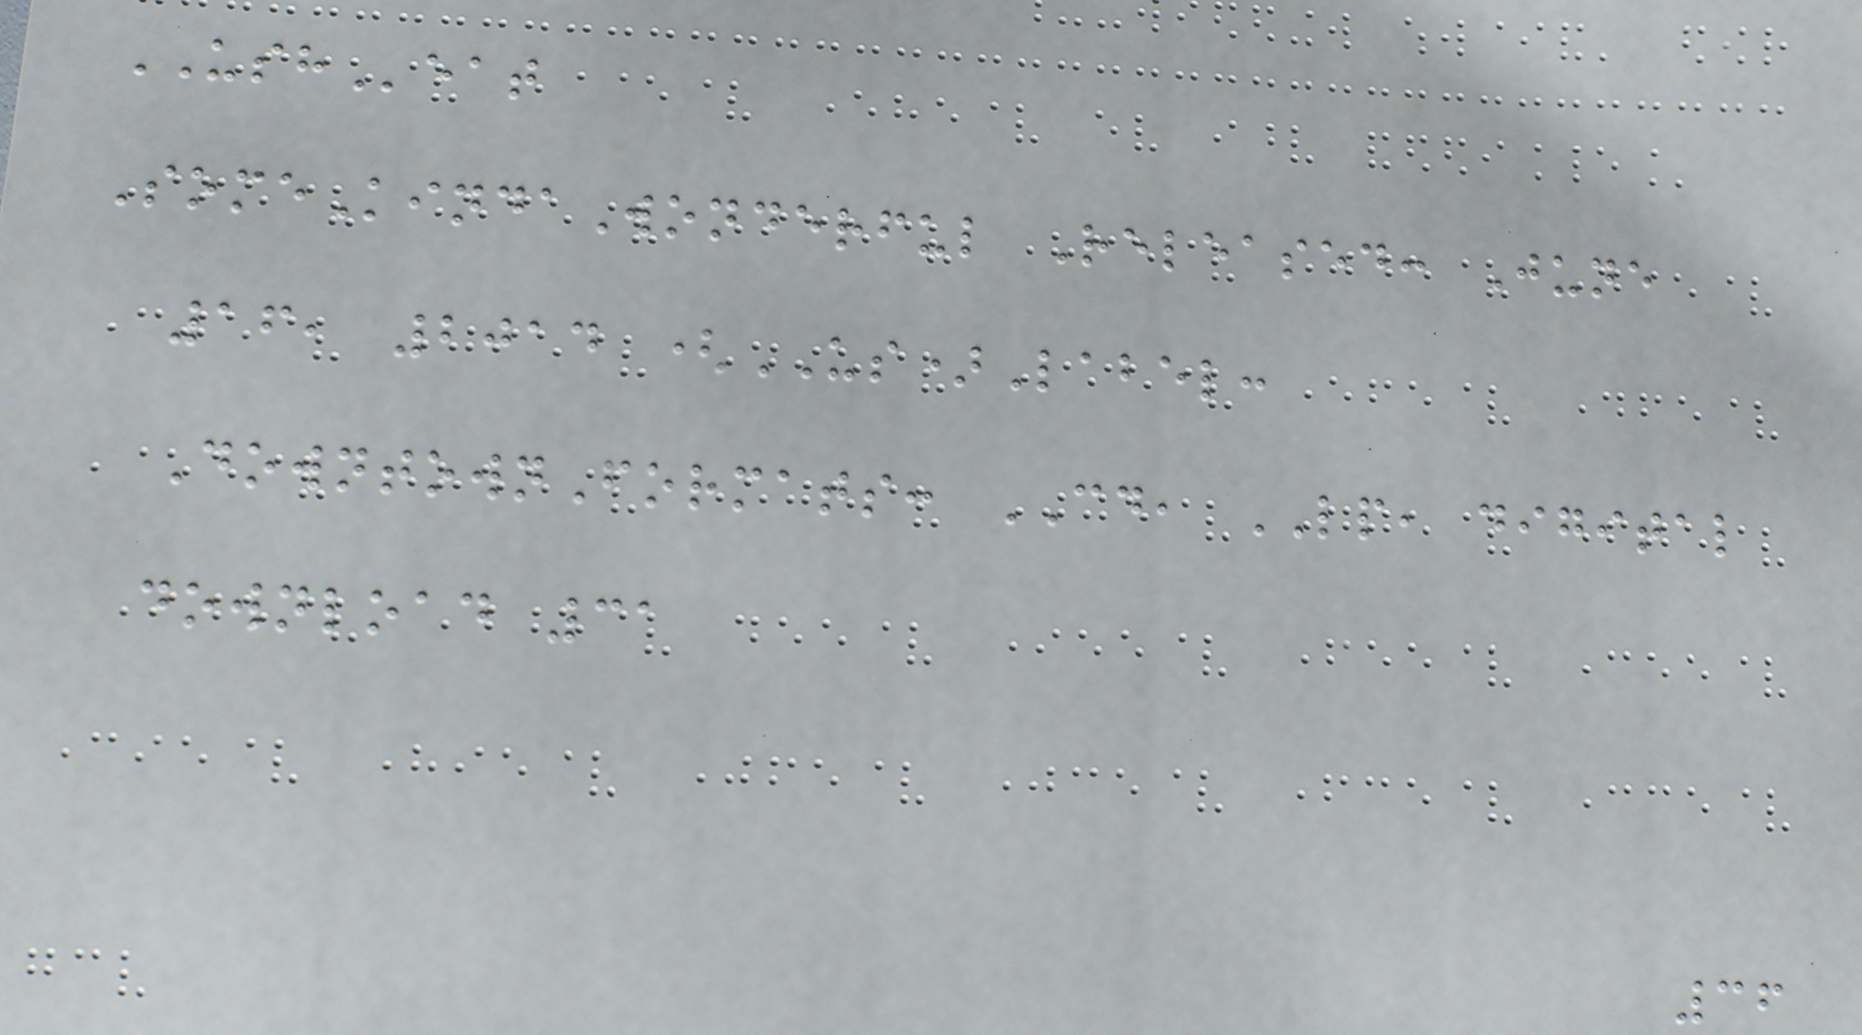USHeat
SomeKindaWonderful Released: June
16, 2014 (US)Label:
DowntownFormats: CD, LP, digital
download 31
36
